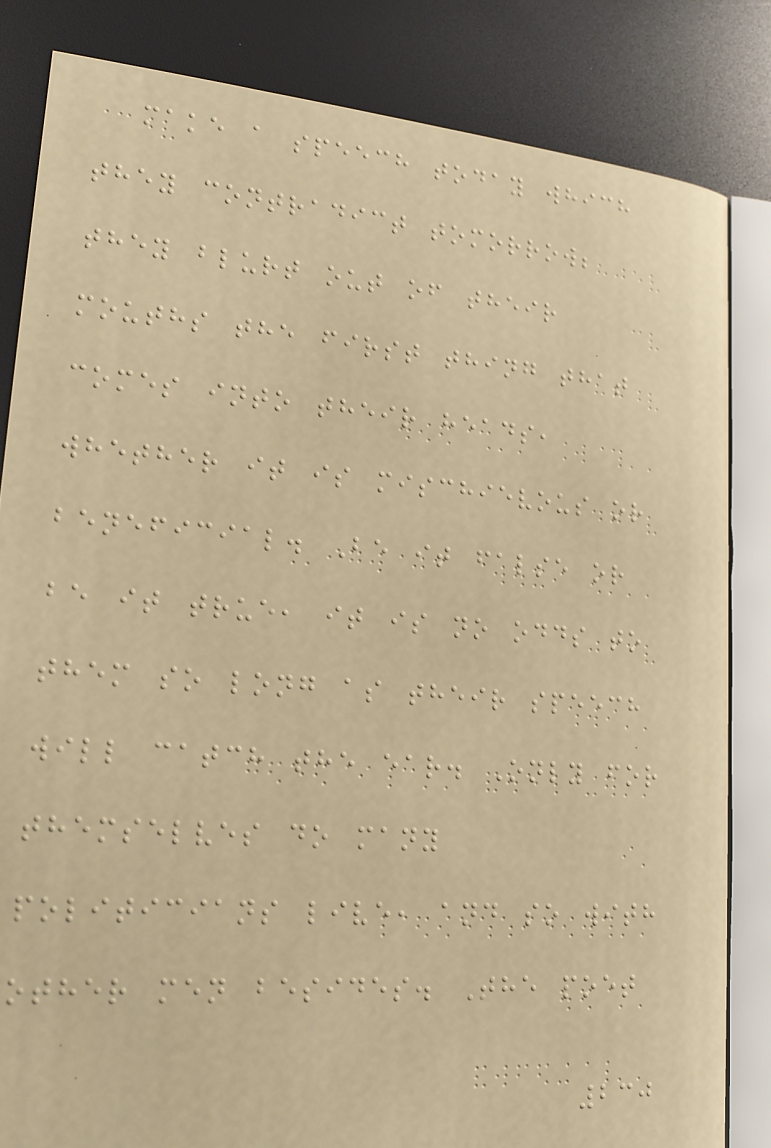make a speech today which
they contradict tomorrow;
they blurt out of their
mouths the first thing that
comes into their heads,
whether it is mischievous or
beneficial. Be it false or
be it true, it is no odds to
them so long as their speech
will catch the ear. Only for
themselves do many
politicians live, and so with
other men besides. The poet
230
